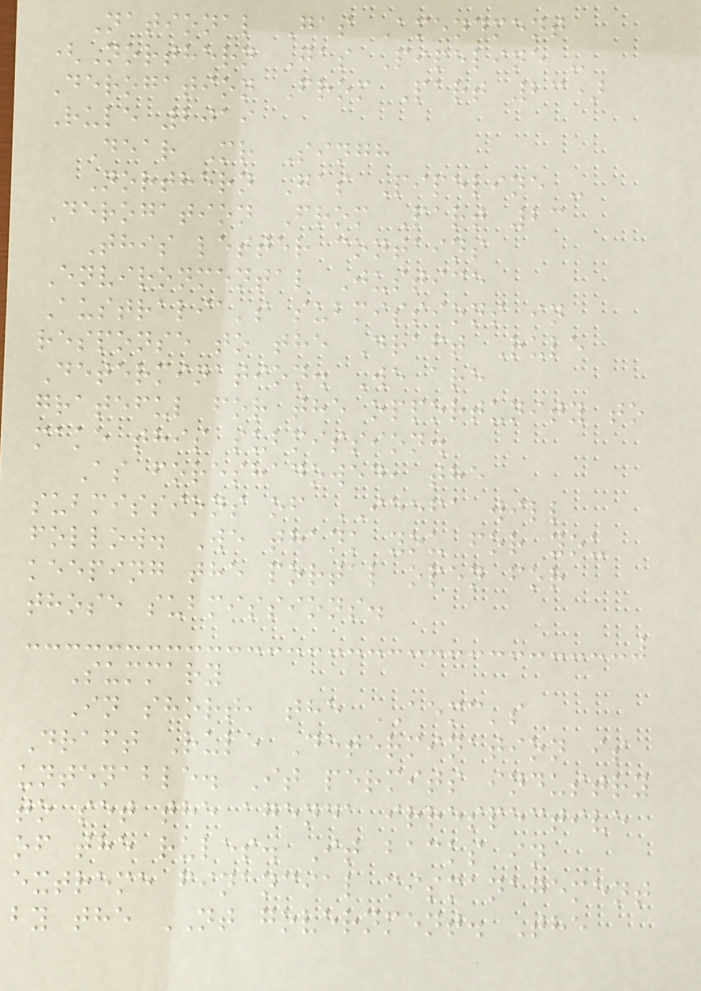National Gas Amendment
(Northern Gas Pipeline -
Derogation From Part 23)
Rule 2019
Dear Mr Singh
Northern Gas Pipeline -
Derogation From Part 23
This letter contains
Environmental Justice
Australia's submissions in
response to the Draft Rule
Determination. We are
grateful for the opportunity to
make this submission.
As foreshadowed, the
submissions of IEEFA will
follow. We thank you for you
keeping the portal open for
those submissions.
Summary
In short, the AEMC's
Draft Rule Determination is
untenable. It permits industry
to set the agenda irrespective
of the rules. It backs in
extreme financial mismanagement
by the NT government. The
